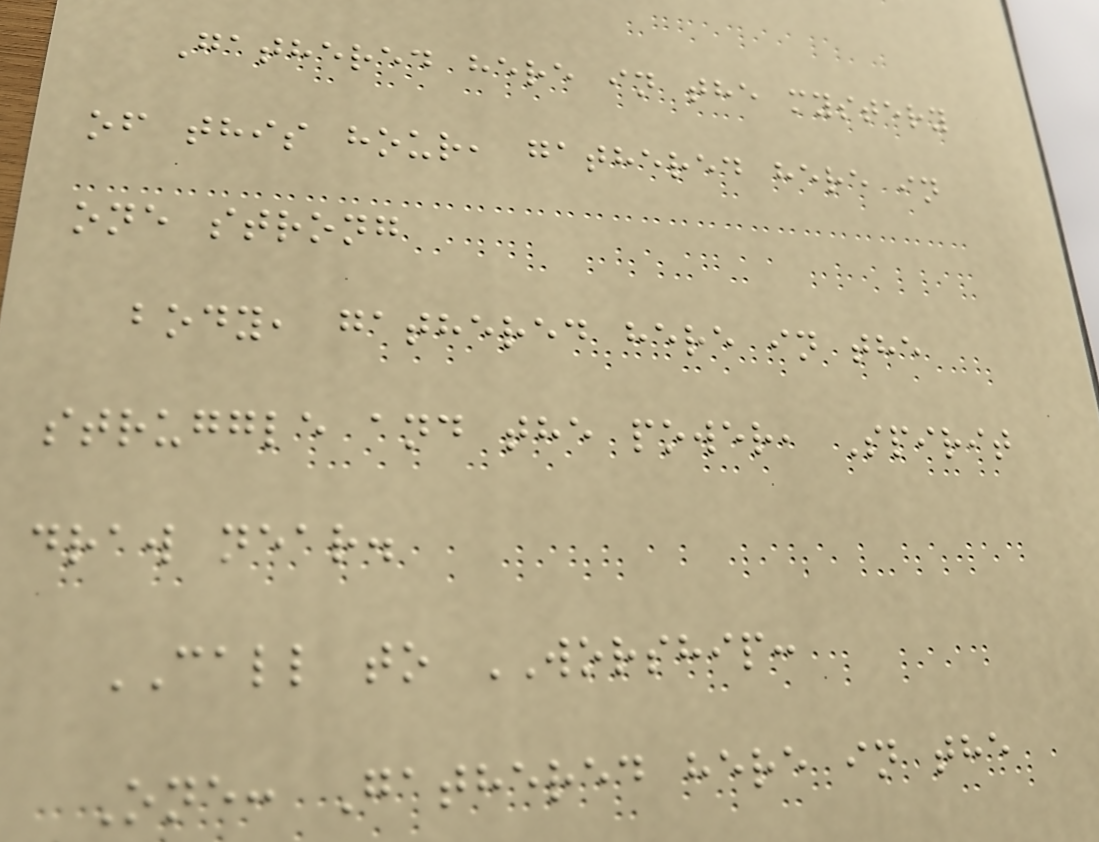Gathered here in the mystery
of this hour, gathered here in
one strong
body, gathered here in the
struggle and the power, Spirit
draw near.
CALL to WORSHIP:
One: Gathered here in the
